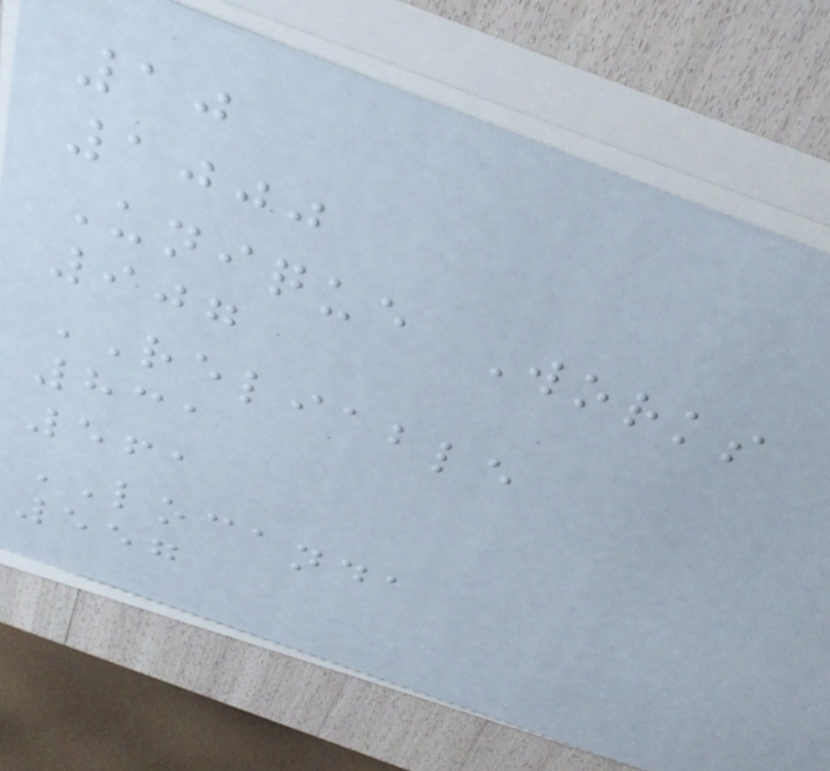10
1000
Unique Works
907
RELIABLE
831
561
LOCANDA
557
